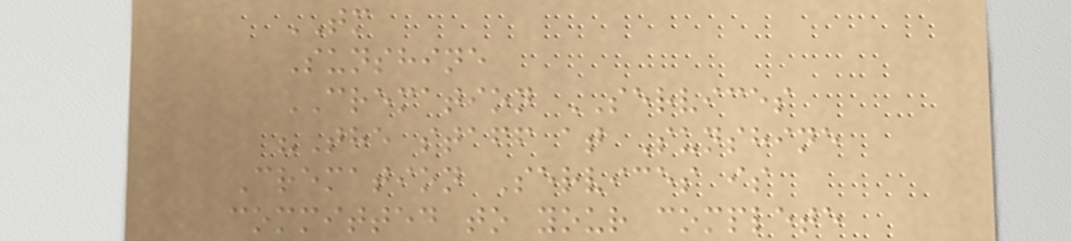TM
Sunshine
CREMATION SERVICES
"The staff at Sunshine
Cremation Services is
committed to your complete
